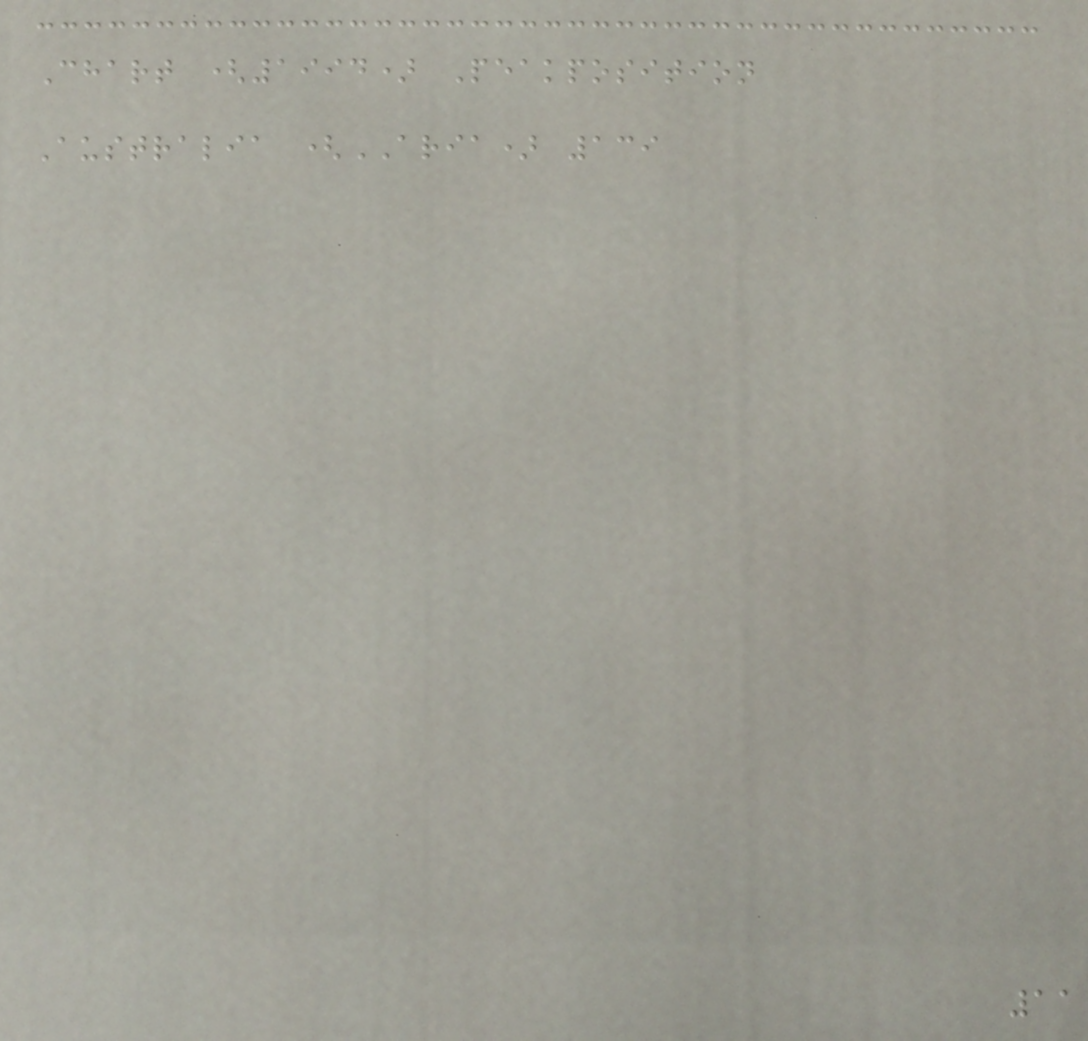Chart (1994) Peakposition
Australia (ARIA) 139
11
